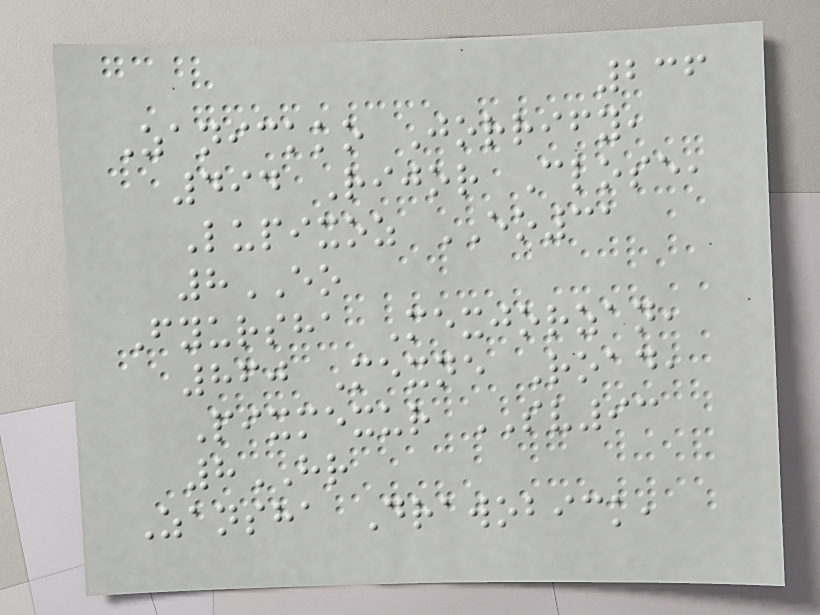236
Zanickko Jorrify,
494 Rijor Close,
Lupixoz EO31
8EO
Fyursha Mexjorzan,
860 Mexne Road,
Pixmexur SV93
8HR
Zansha Drawobick,
